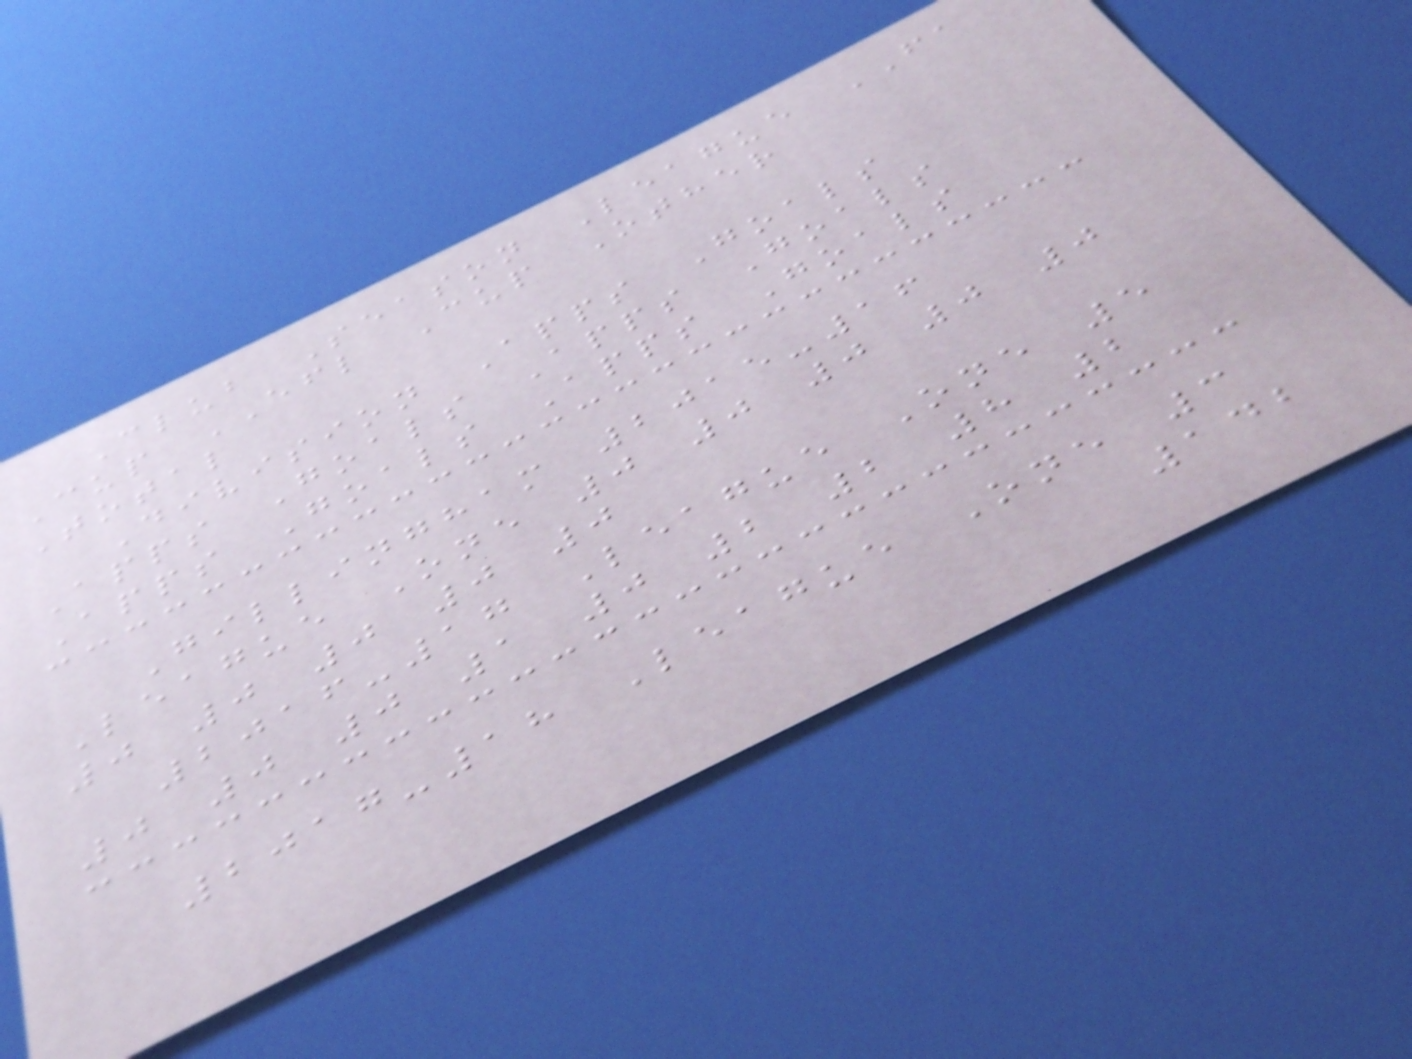Club Season League FA
Cup EFL Cup Other
Total
Division Apps Goals
Apps Goals Apps Goals
Apps Goals Apps Goals
Gillingham 2015-16
League One 0 0 0 0 0
0 0 0 0 0
2016-17 League One 5
0 0 0 1 0 2 2 8 2
2017-18 League One 3
142
